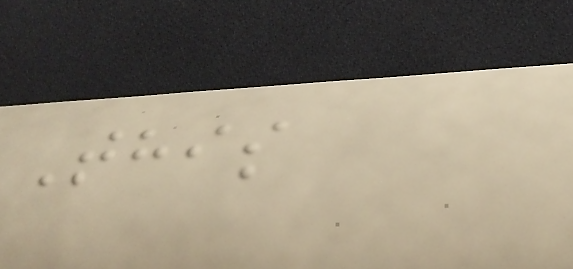This
